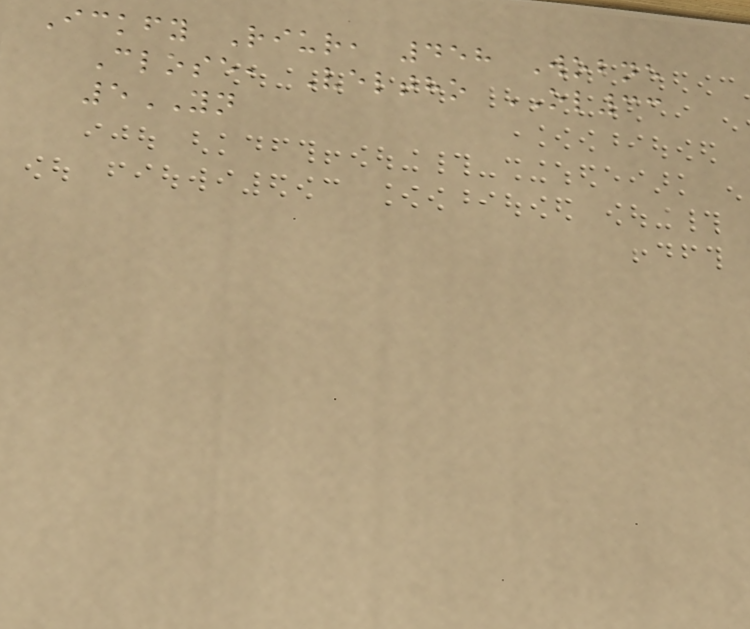Ickfy Riur, 458 Wobne
Close, Veltho OL33
5YN
